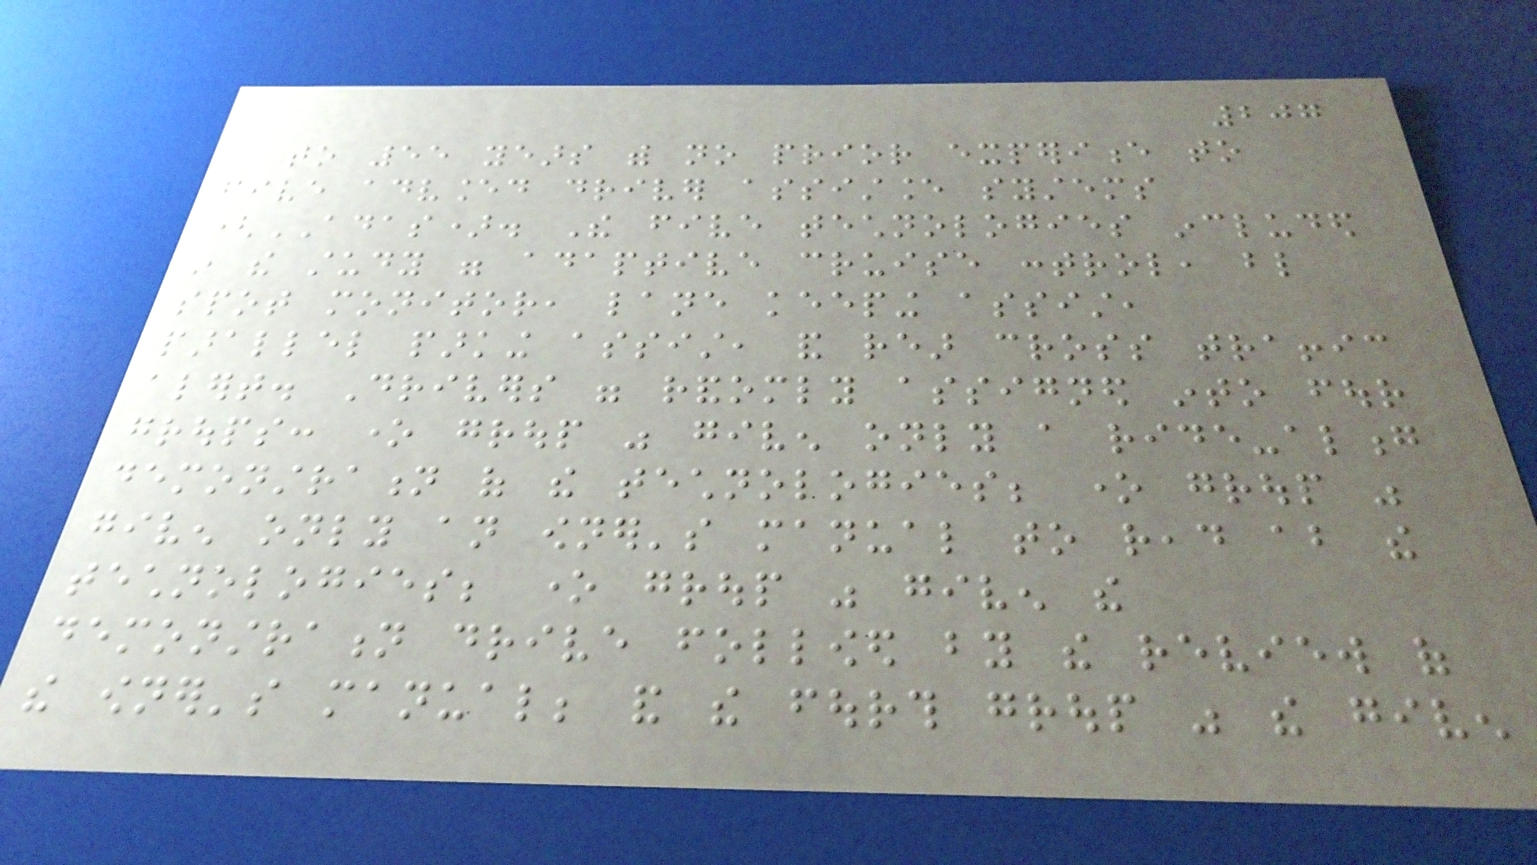207
to 55 years with no prior experience to
five advanced driver assistance systems
(ADAS). The five technologies included
in the study were adaptive cruise control, blind
spot monitor, lane keeping assist,
parallel parking assist, and rear cross traffic
alert. Drivers were randomly assigned into four
groups: one group was given only a ride-along
demonstration of the technologies; one group was
given only an owner's manual to read about the
technologies; one group was given the
demonstration drive followed by the review of
the owner's manual; and the fourth group was the given
